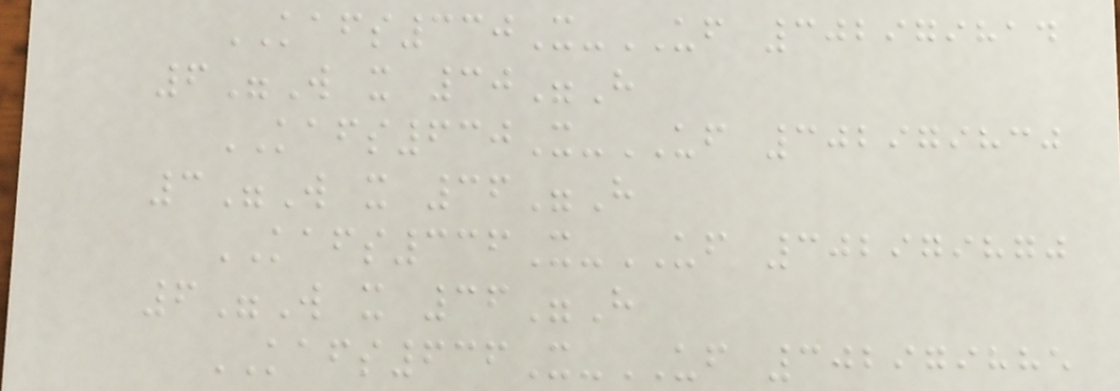KAFS330X-UF 302979814
6"W x 30"H
KAFS630X-UF 302979830
3"W x 36"H
KAFS336X-UF 302979870
6"W x 36"H
KAFS636X-UF 302979885
